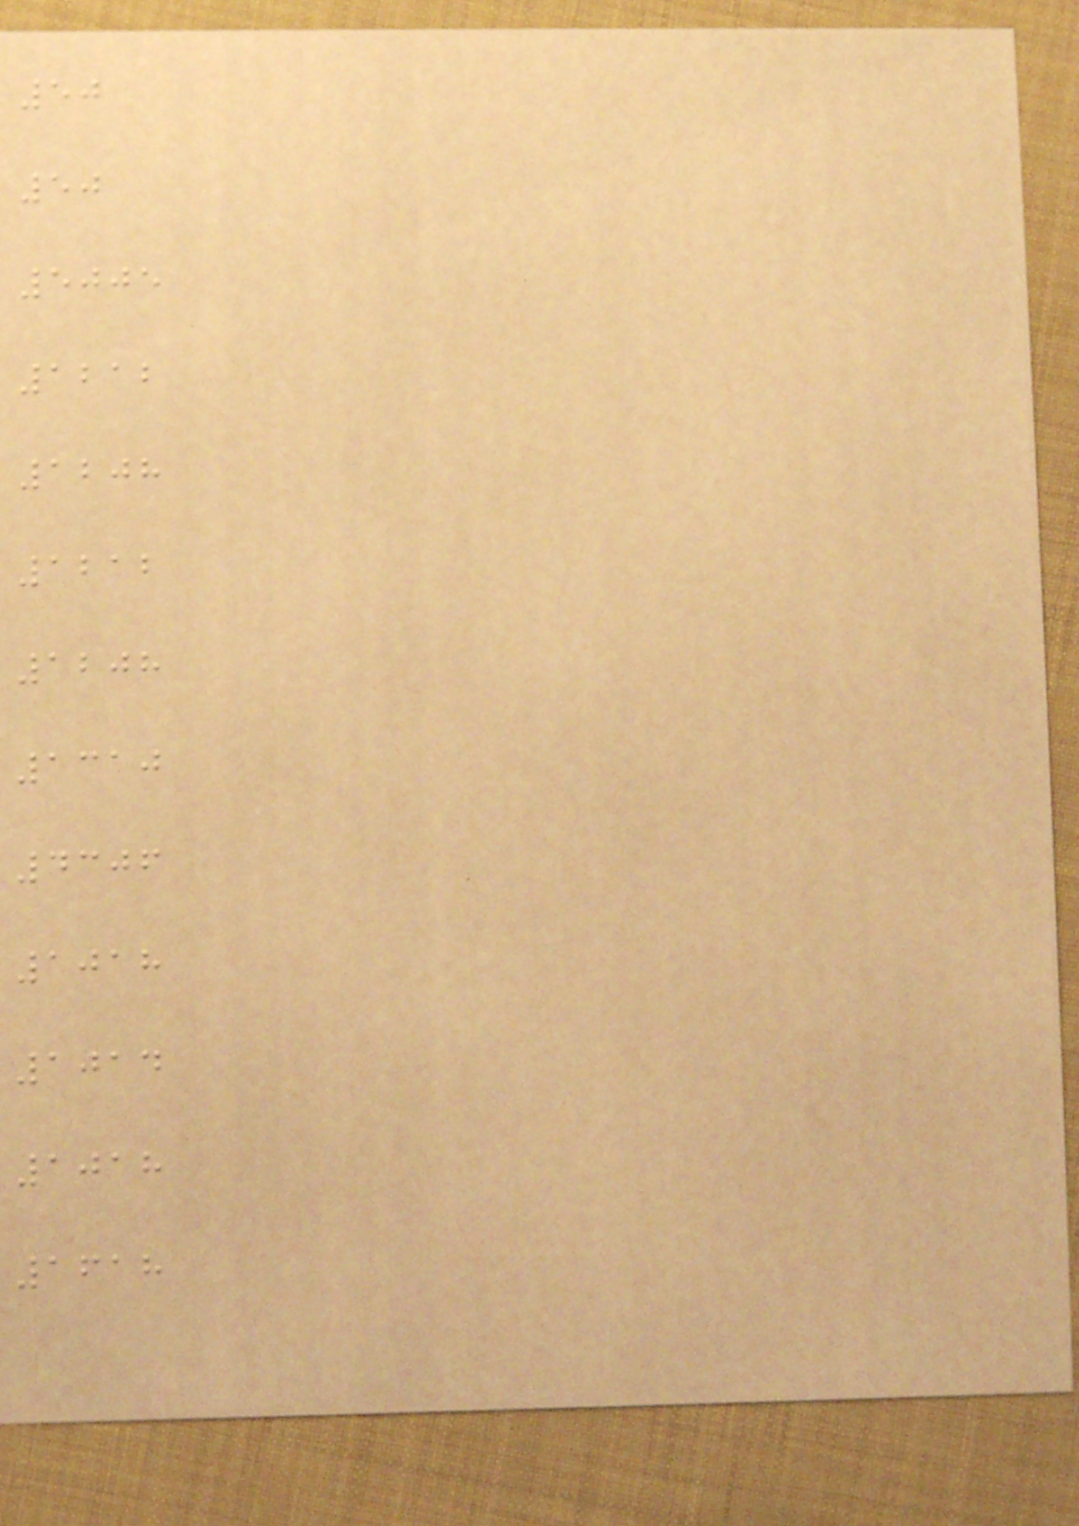50
50
5005
1212
1208
1212
1208
1310
4306
1018
1014
1018
1618
